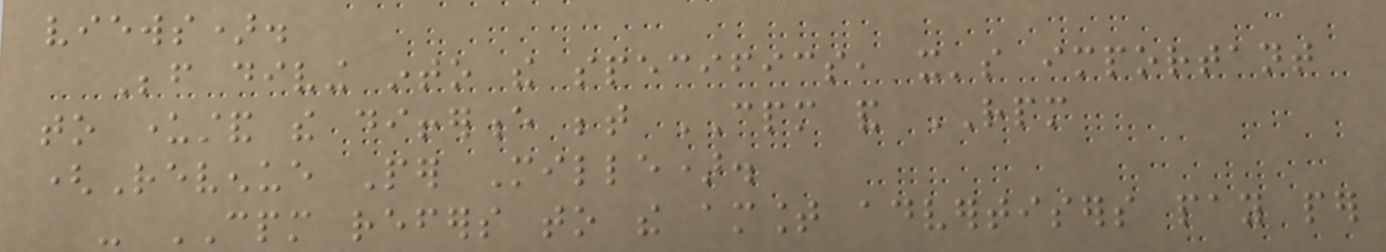views).
Before diving into the specifics, it's important
to understand the difference between CPM and RPM
(Revenue Per Mille).
- CPM refers to the amount advertisers pay per
